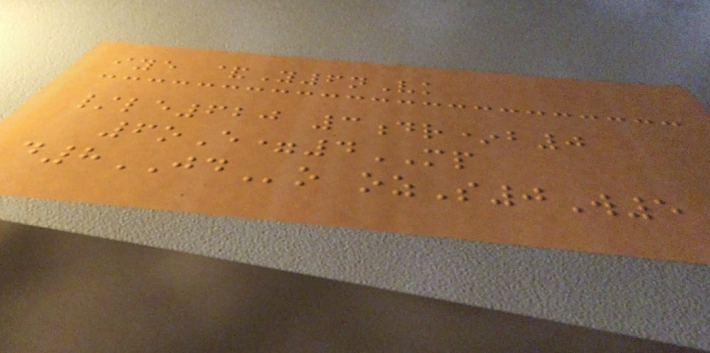iye &Y6nVk
/le620 3dr*b0
6oE=4MP
d8JDo ozS0W5
